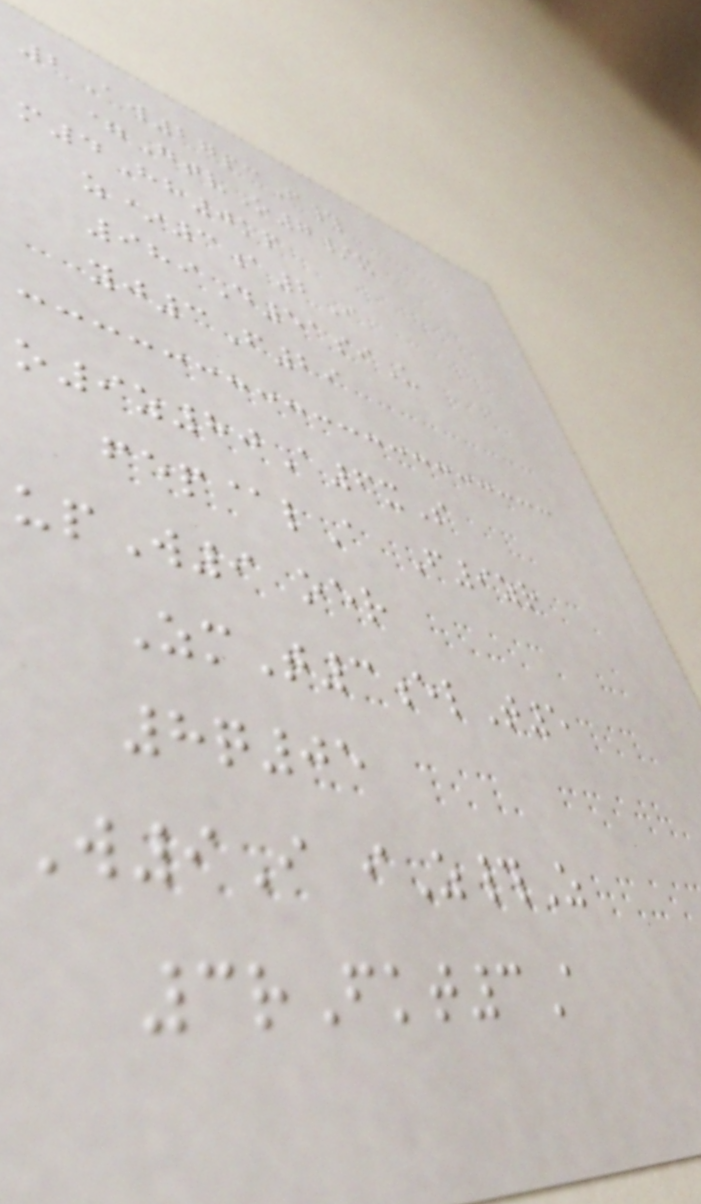2Aw27pcF#
=GtvO7/x
m4Hh0kp
z*3a2I
989D51siU
yj3F29
o9z80A6xS
fep@lA F9zr
upW9 oer
ZmT3elT5
8q05
W9I iZ#Z
3rFkt3A
